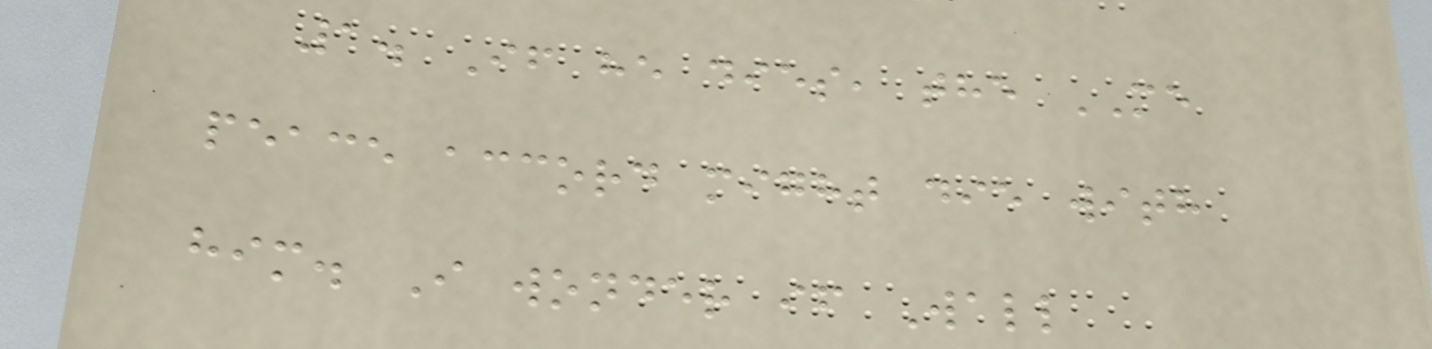1. If he dies, the ME
peace accord might die with
him. I wonder if Wall
